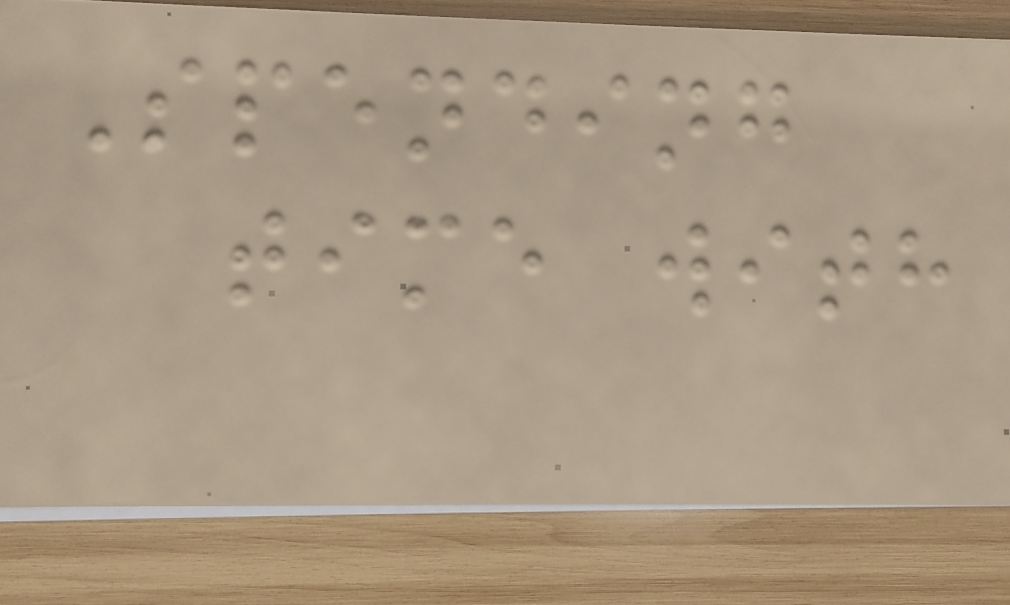Spending
time with
